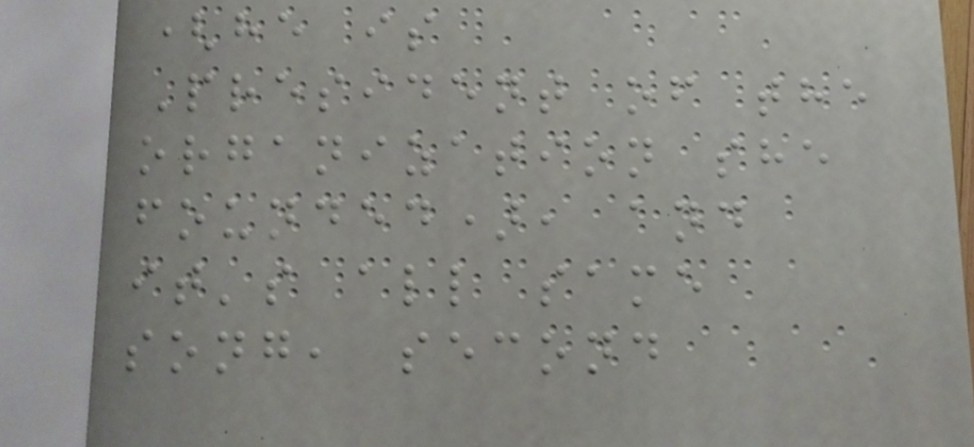(he is
President of the
organization she
founded), and
it's all same
song, second
